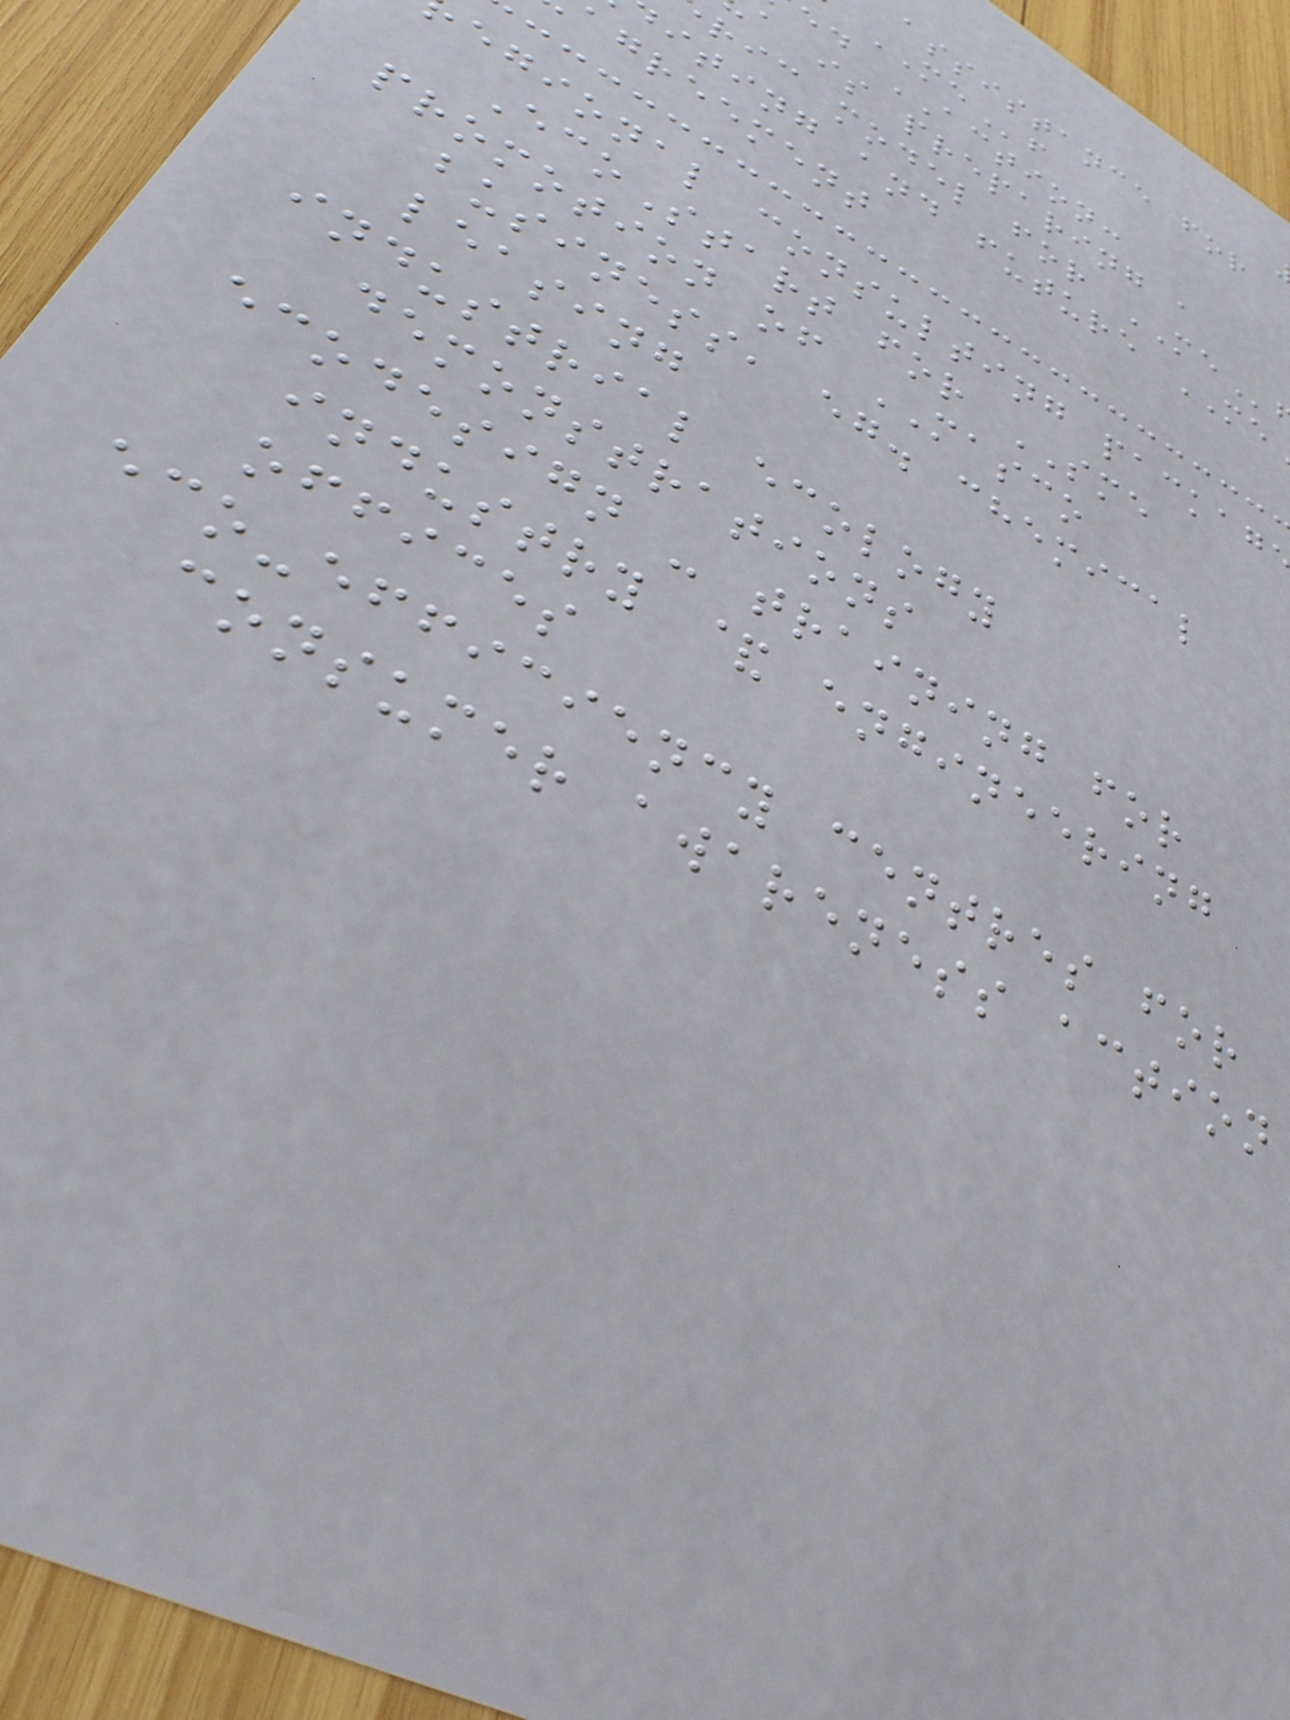assistance for
MEf
ed ACTION:
a is preparing a
ric model for ME
iting and future ME
agreement
egional consulting packag
EcoStart for SME
promotion of MASCO
business, eg. chemical
leasing
industrial ecology
demonstrations
ecodesign - training for
industry & engineering
offices
eco-efficiency centres for
consumer awareness action
